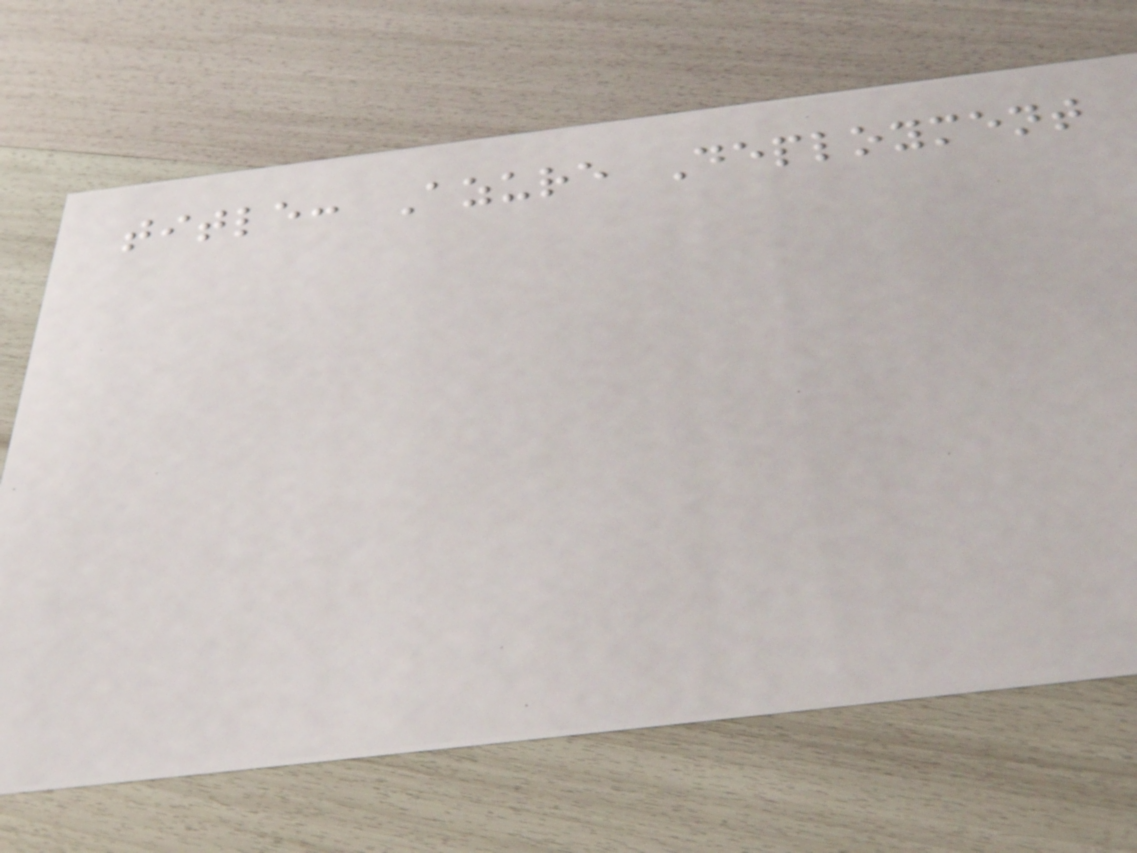title: Azure Deployment
